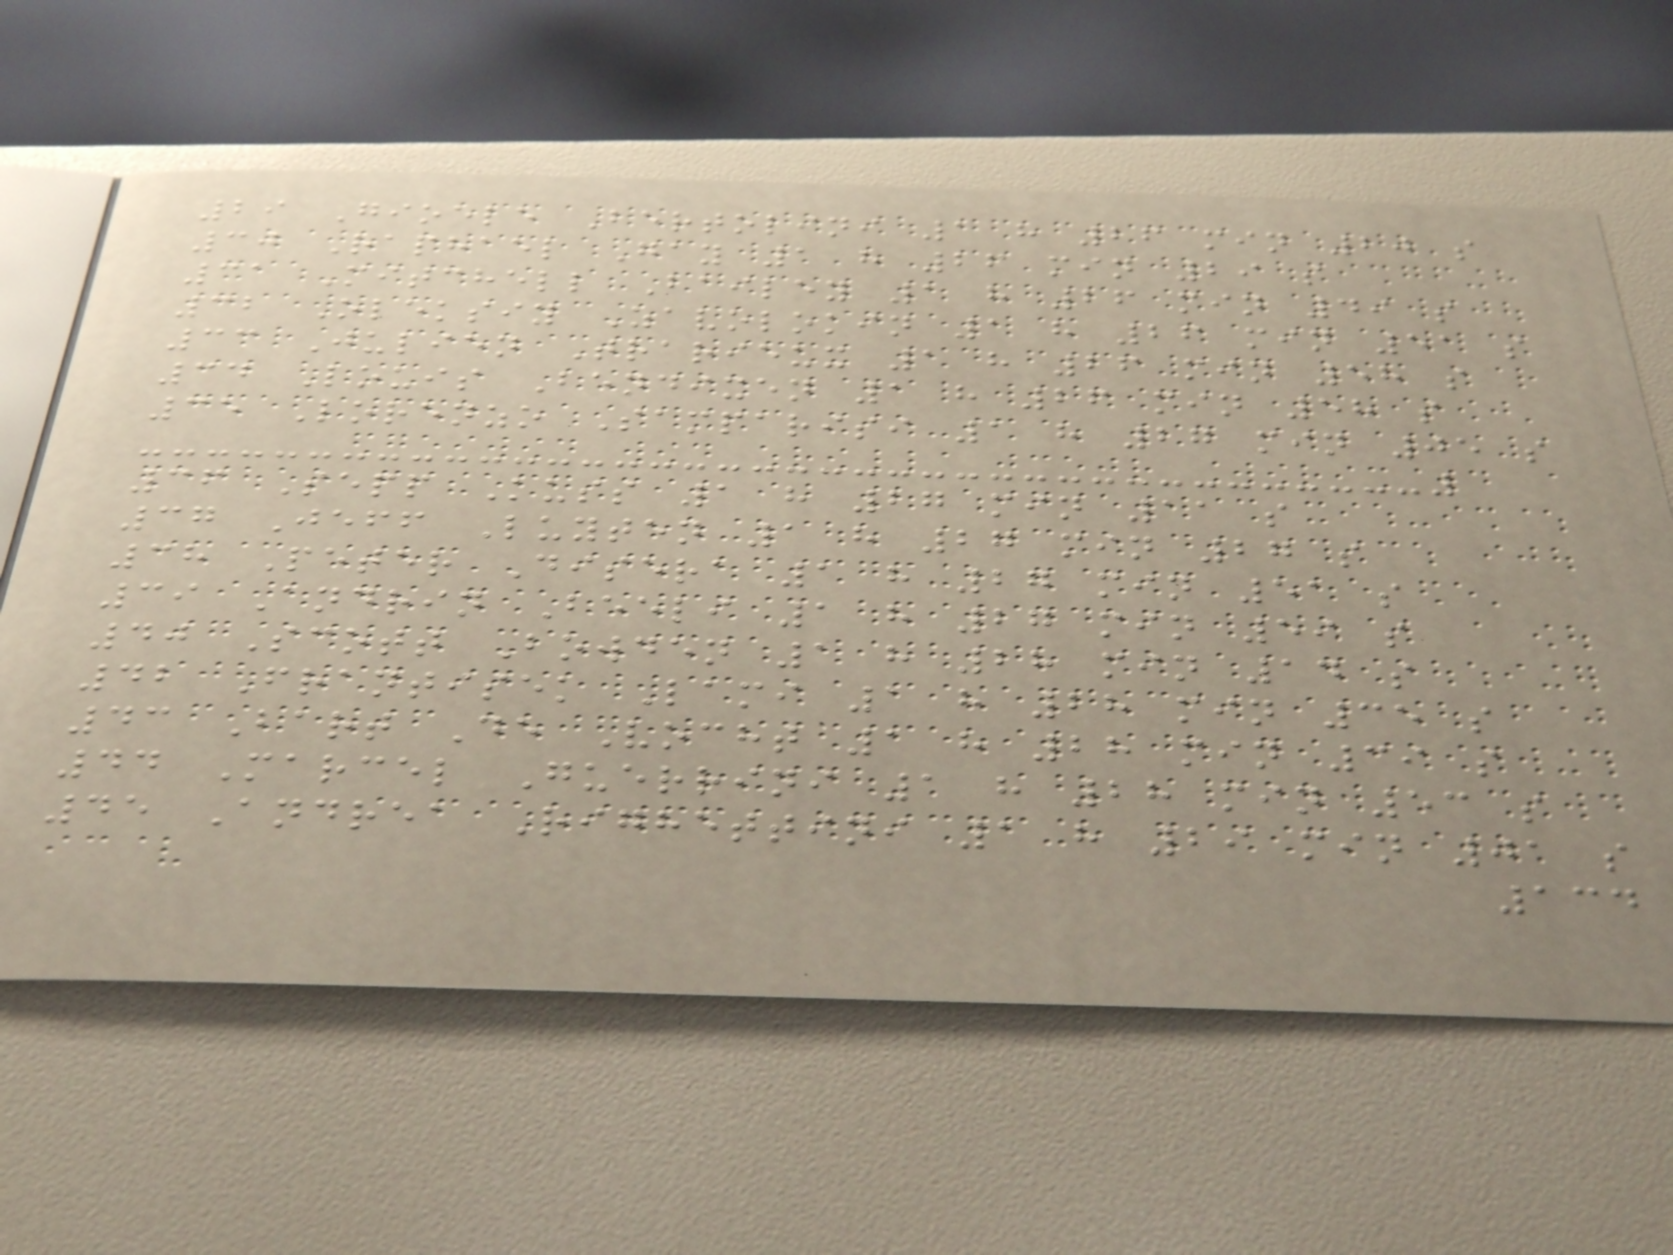29 Gioele Bertolini 1 h 26 min 20 s
30 Raphael Gay 1 h 26 min 29 s
31 Mitchell Bailey 1 h 26 min 49 s
32 Oleksiy Zavolokin 1 h 26 min 51 s
33 Julien Trarieux 1 h 26 min 58 s
34 Louis Bendixen 1 h 26 min 58 s
35 Lorenzo Samparisi 1 h 27 min 05 s
36 Sepp Kuss 1 h 27 min 11 s
37 Jeff Luyten 1 h 27 min 27 s
38 Peter Disera 1 h 27 min 51 s
39 Andrin Beeli 1 h 27 min 59 s
40 Scott Bowden 1 h 28 min 14 s
42 Frantisek Lami 1 h 28 min 35 s
43 Bart De Vocht 1 h 28 min 39 s
44 Marcel Guerrini 1 h 28 min 53 s
45 Andrea Righettini 1 h 29 min 01 s
134
